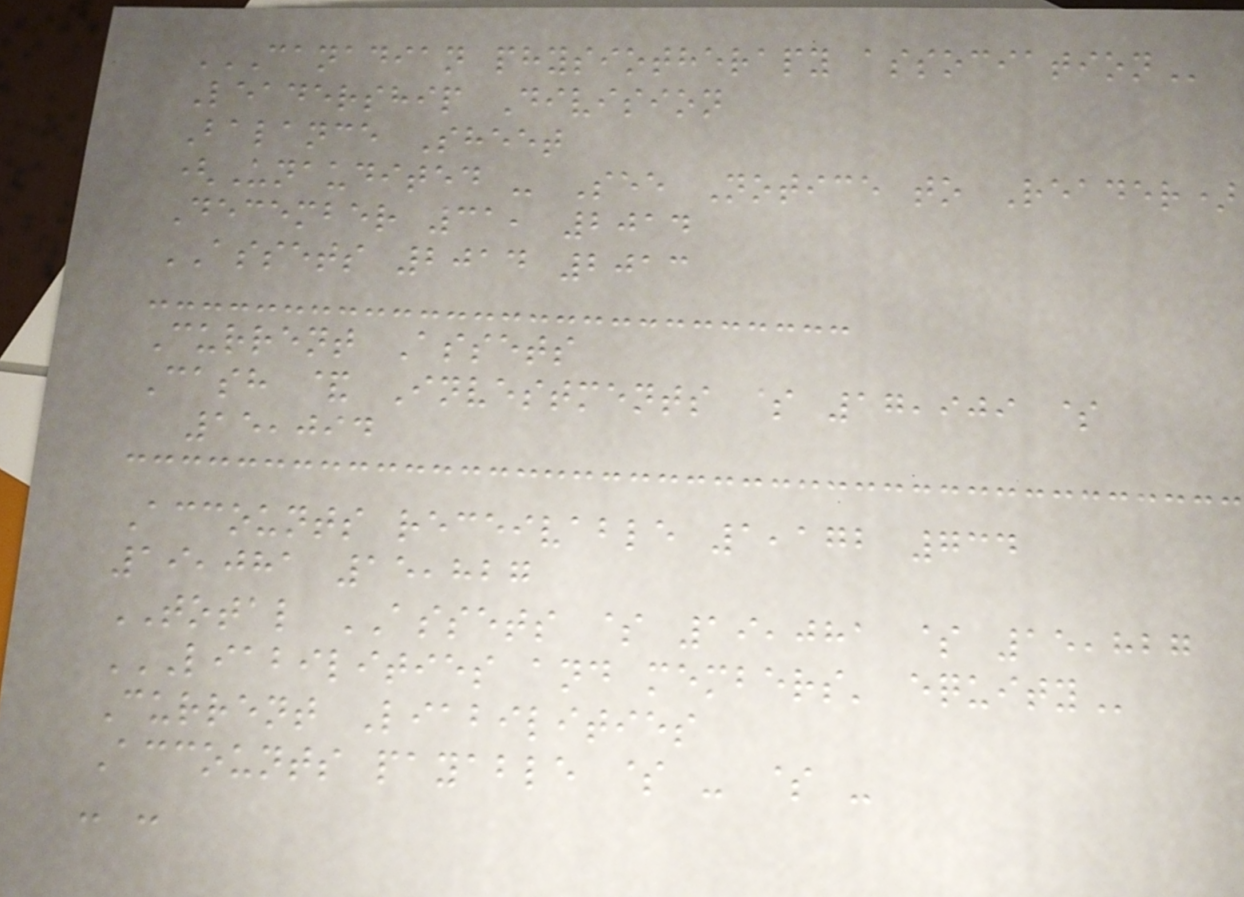CANADIAN PHYSIOTHERAPY ASSOCIATION
Leadership Division
Balance Sheet
(Unaudited - See Notice to Reader)
December 31, 2014
ASSETS 2014 2013
Current Assets
Cash & Investments $ 17,909 $
15,094
Accounts receivable 1,172 734
19,081 15,827
TOTAL ASSETS $ 19,081 $ 15,827
LIABILITIES AND MEMBERS' EQUITY
Current Liabilities
Accounts payable $ - $ -
- -
